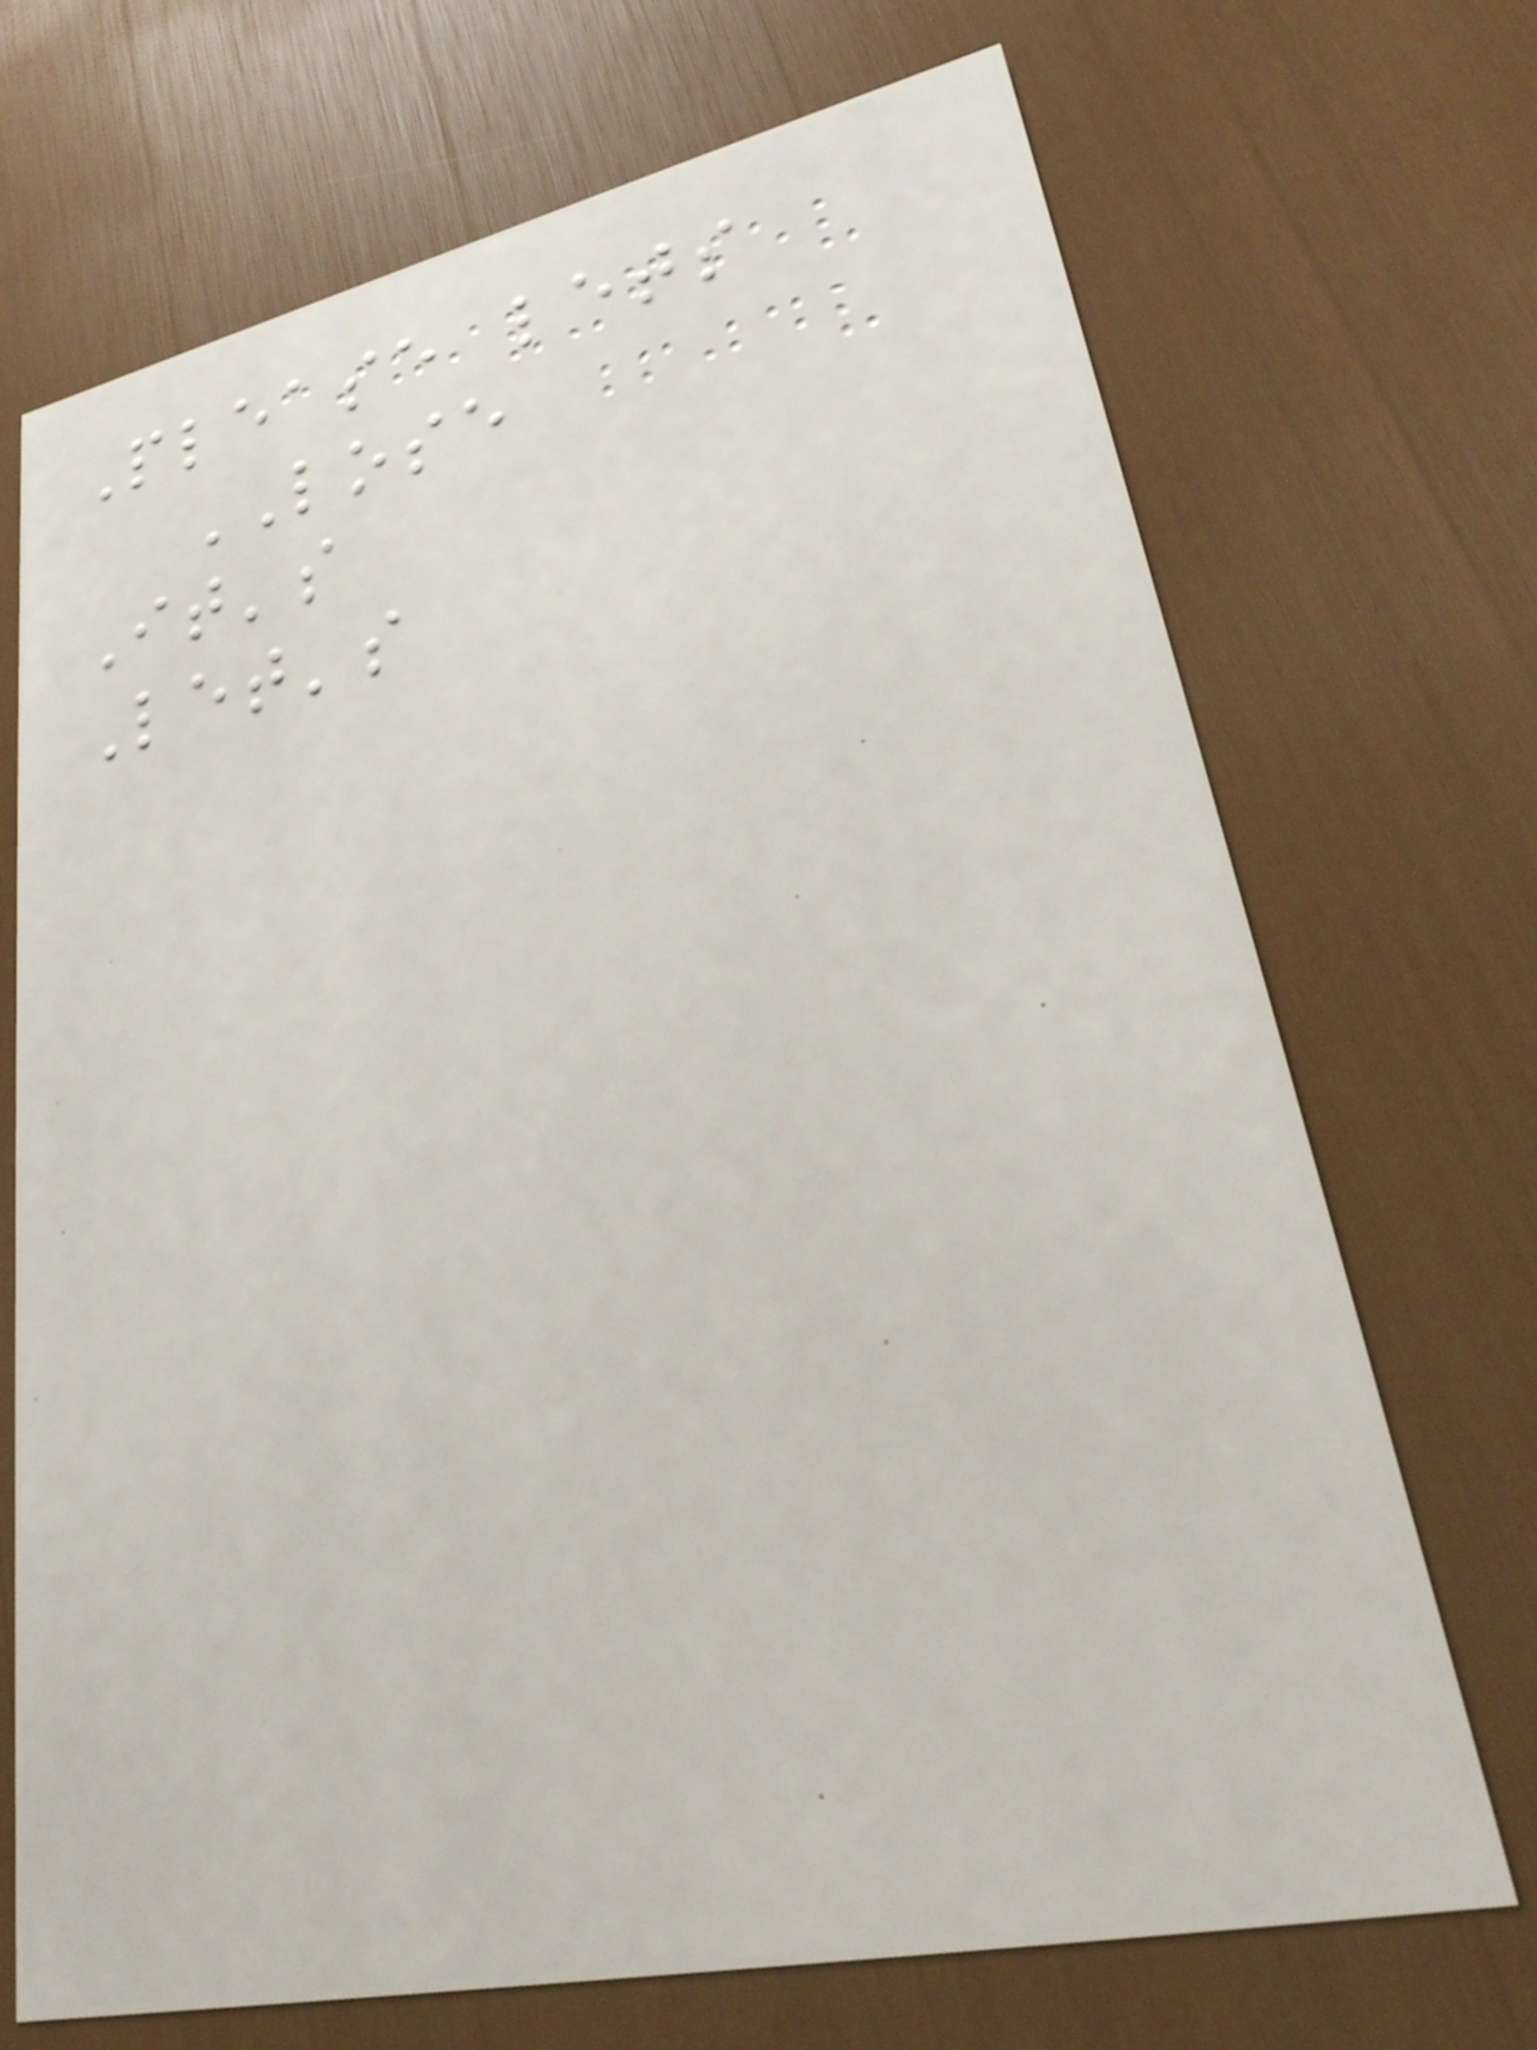Please lets
LOSE
It's
Let's
